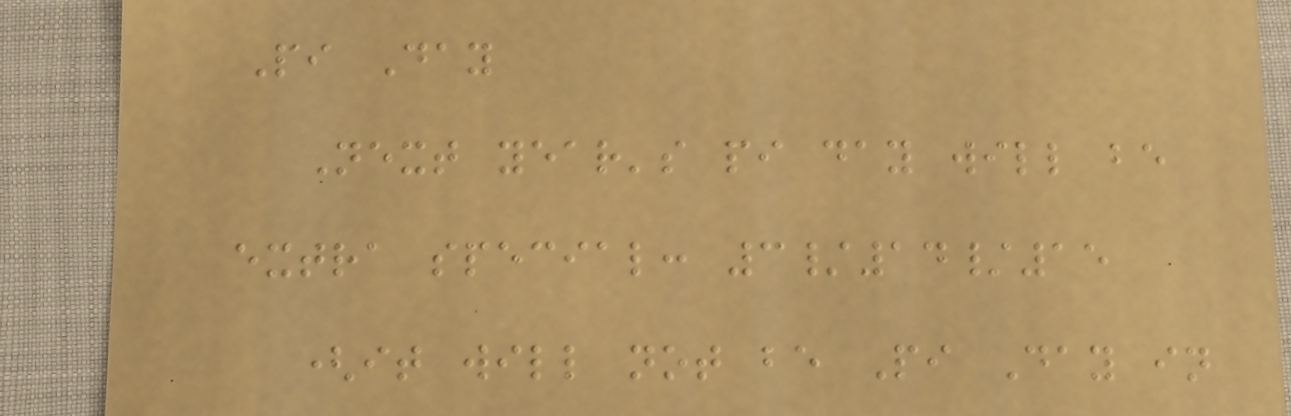Pi Day
Next year's pi day will be
extra special: 3/14/15
(it will not be Pi Day in
